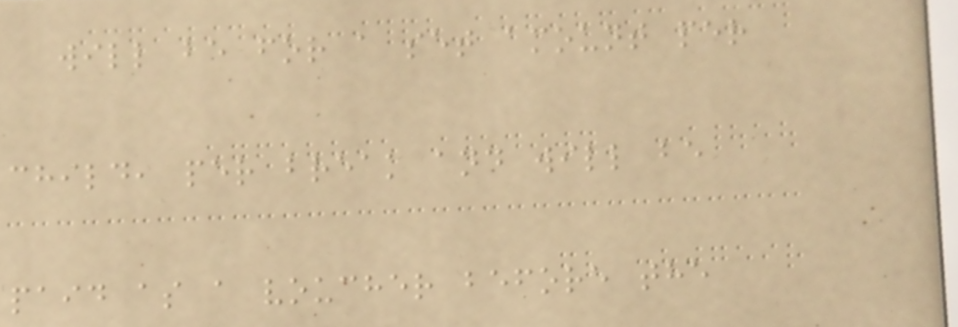will be for a set amount per
child, per break and will be
paid as a voucher before the
